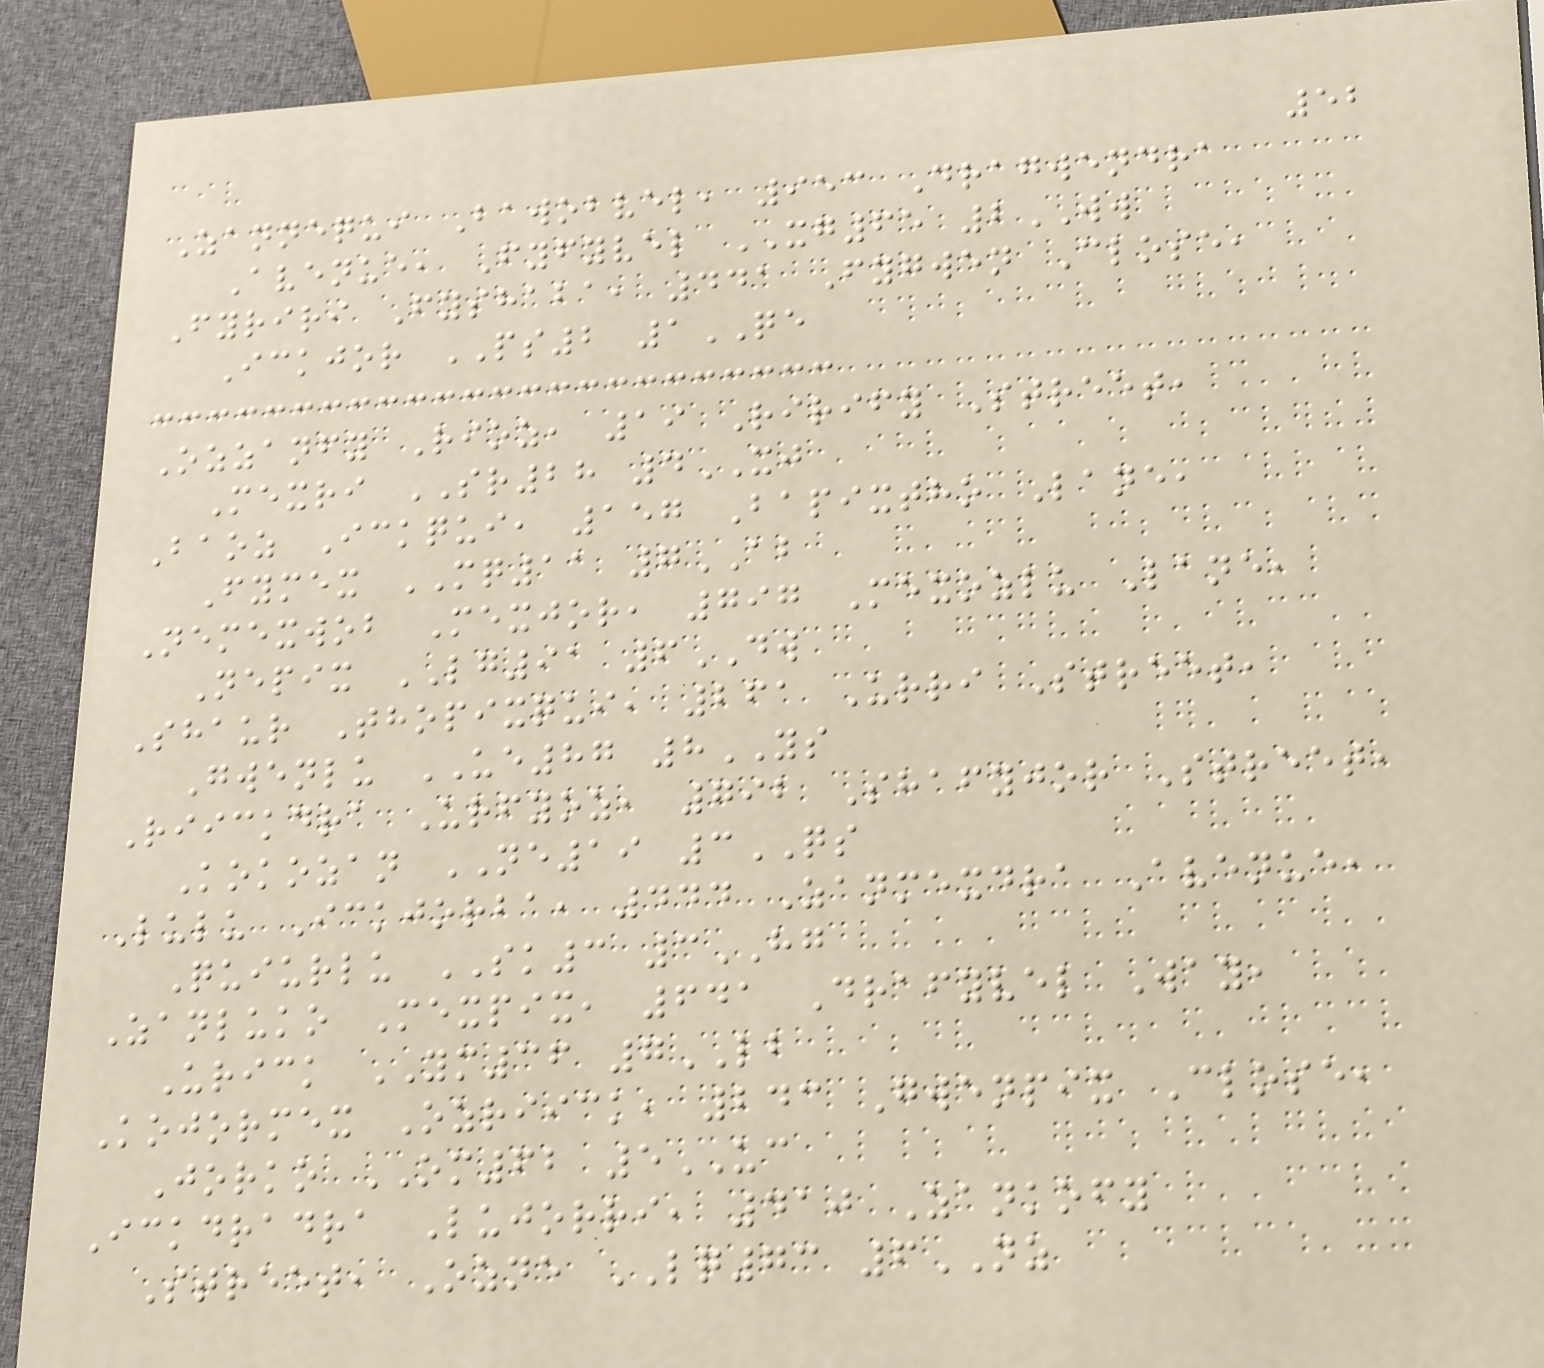52
Zannequi Bawobvel, 953 Dragwendra
Avenue, Fyfyvel XG65 2WW
Fyriri Fyshaba, 441 Fygwen Close,
Ickjor PS2 1QE
Ozzanfy Rioz, 19 Rirify Street,
Mexri SR28 4XJ
Baoz Ickqui, 157 Bapixtho Lane,
Fymex MQ11 7AB
Nemexwob Mexjor, 797 Mexozlu Lane,
Nepix LG91 6DW
Shaur Thopixqui, 261 Urri Street,
Gwenlu UE87 8YS
Riickdra Urfyoz, 792 Shafyjor Street,
Kokozan NE19 3QS
Lulu Ickjorba, 444 Zanmexdra Avenue,
Quiurlu SK3 3HG
Zanluko Mexpix, 641 Drafyvel Way,
Urick YM36 7LB
Kojormex Ozriick, 243 Gwenpix Close,
Jorko OM62 5UC
Ickdradra Lujorri, 410 Zankofy
Street, Ozne LQ73 6NZ
